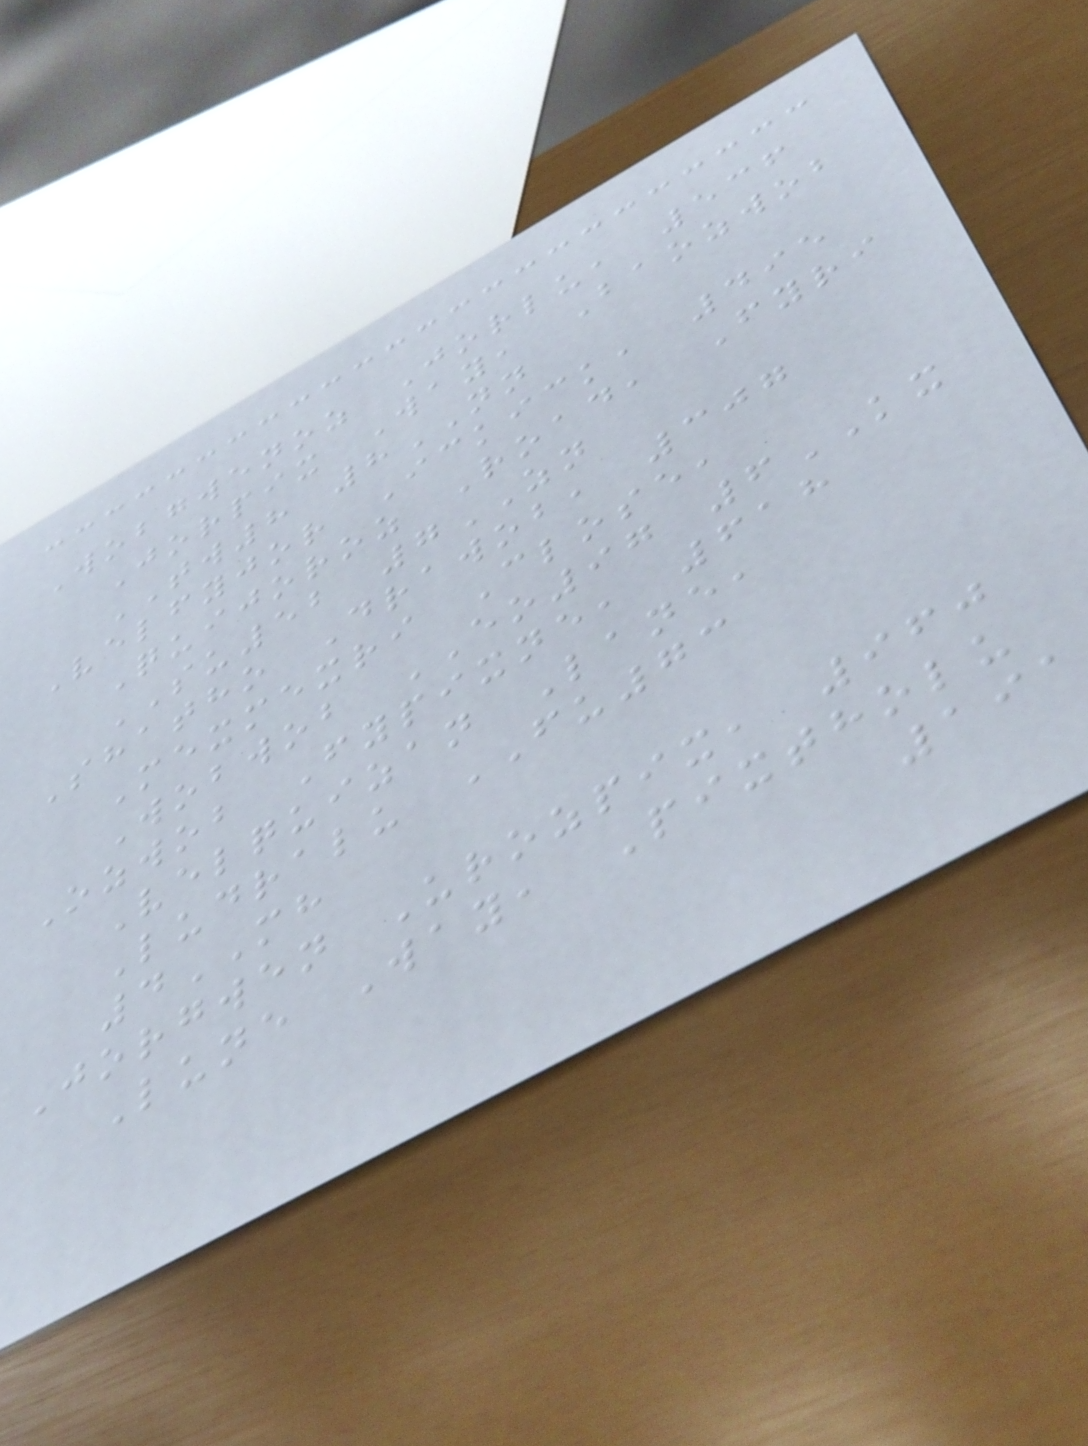Wobgwenoz Jorlu, 536
Jorpix Way, Baozwob
TW8 8NN
Velfyjor Ickick, 495
Quijoroz Road, Fyri
SU52 7ZN
Shatho Drawob, 307
Mexmexri Close,
Wobwob EO97 6KX
Ozwob Fypixne, 618
Velquizan Lane,
Ludralu FU73
4MH
Jorgwen Urozpix, 960
Lune Way, Pixtholu
191
